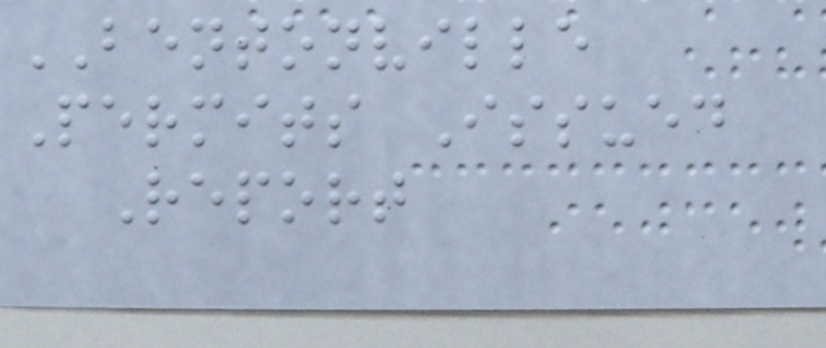BENTONVILLE
Permits Issued
Report
